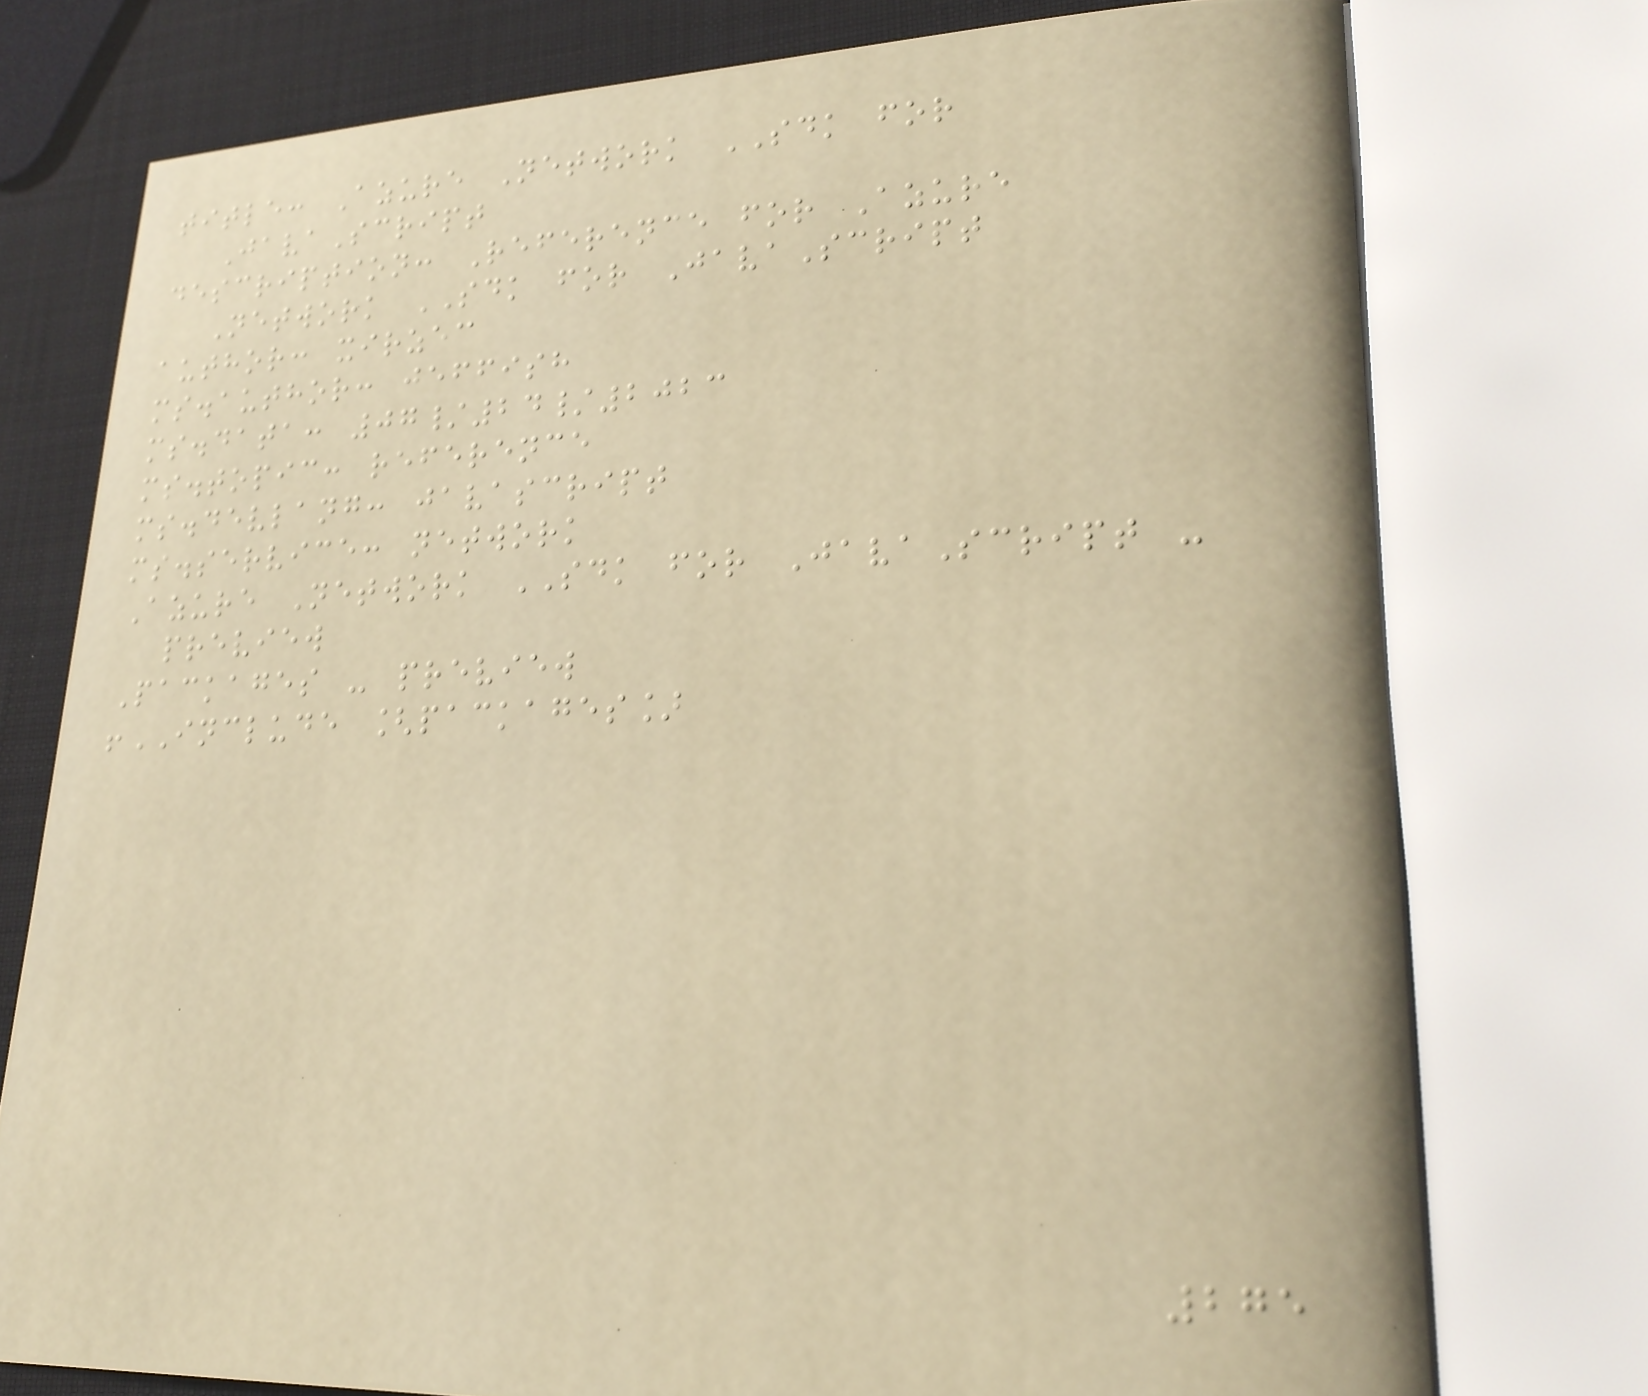title: Azure Network SDK for
JavaScript
description: Reference for Azure
Network SDK for JavaScript
author: xirzec
ms.author: jeffish
ms.data: 07/24/2023
ms.topic: reference
ms.devlang: javascript
ms.service: network
Azure Network SDK for JavaScript -
preview
Packages - preview
!INCLUDE [packages]
275
